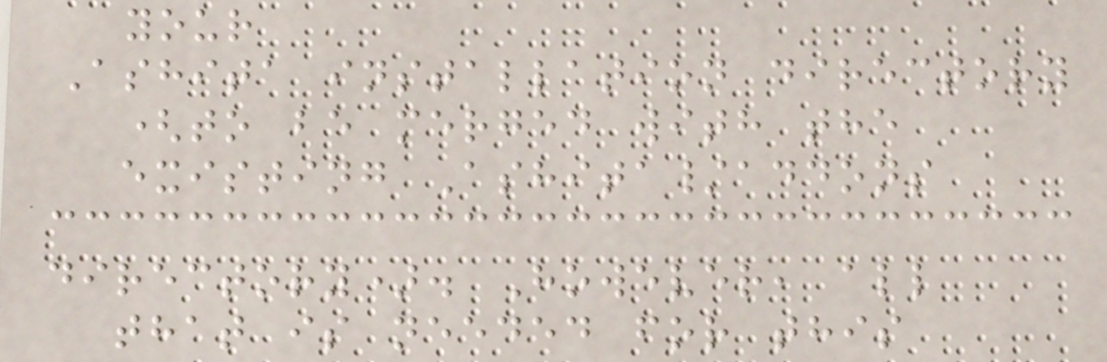your
Ashita installation directory
(to be merged with the
existing Ashita/addons
directory). However, all
that is needed for this
